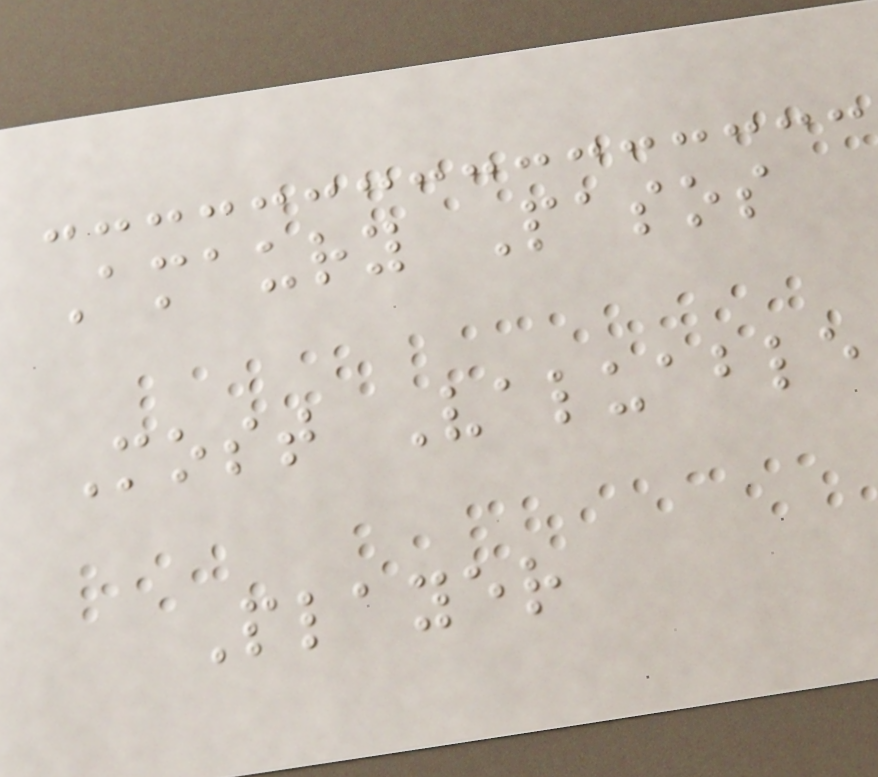Amaury Pasos
Most Valuable
Player
